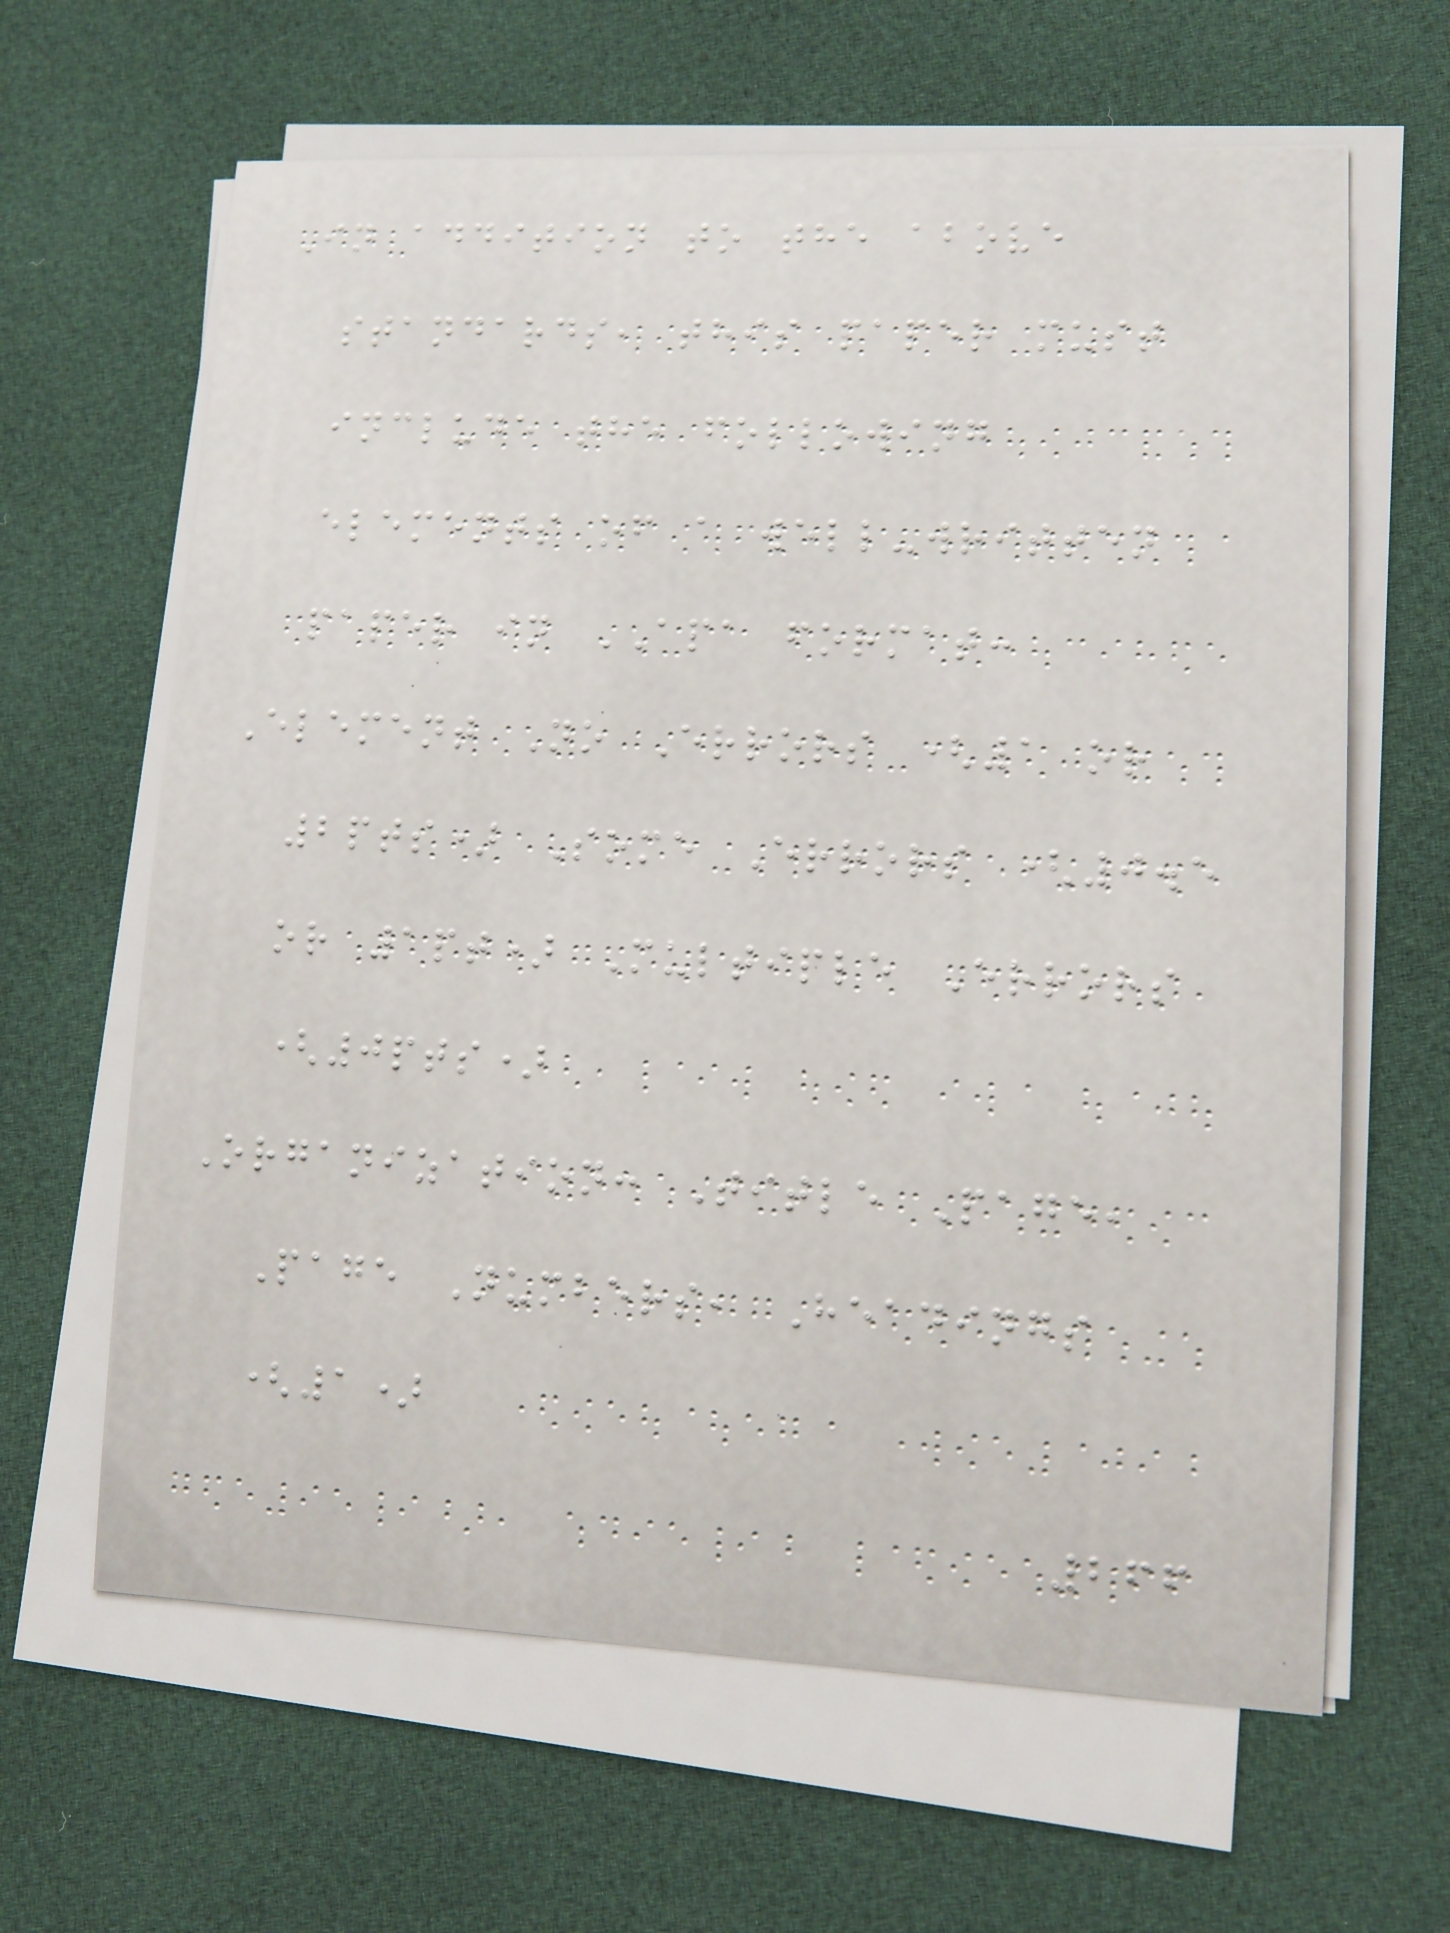In addition to the above
standards, this paper must
include the following
elements of a well-written
paper in APA format:
Element No Errors (1 or
2pts) Some Errors (0.5
or 1pt) Multiple Errors
(0pts)
Organization: Title Page,
Page Numbers, Headings
(1)
266
